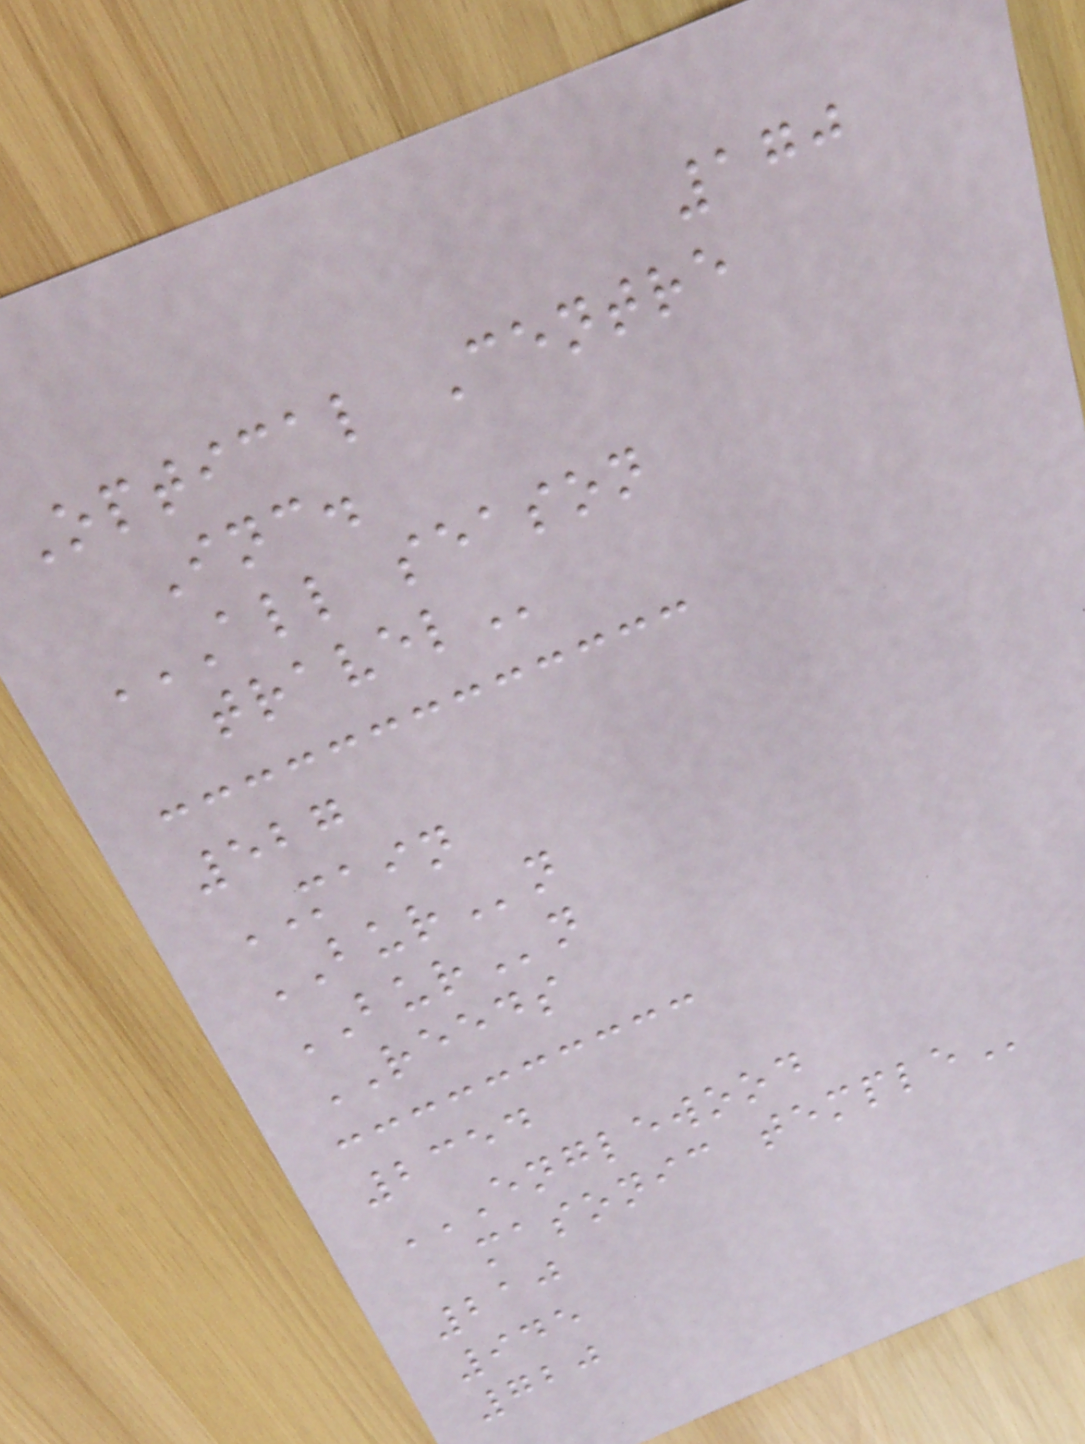170
Optical Centre
Inc.
ALL SEASON
TRAVEL
527
MAIN
BURn
BURn
REEDS
2354
ENGLEWOOD
MASONIC TEMPLE
210
945
720
